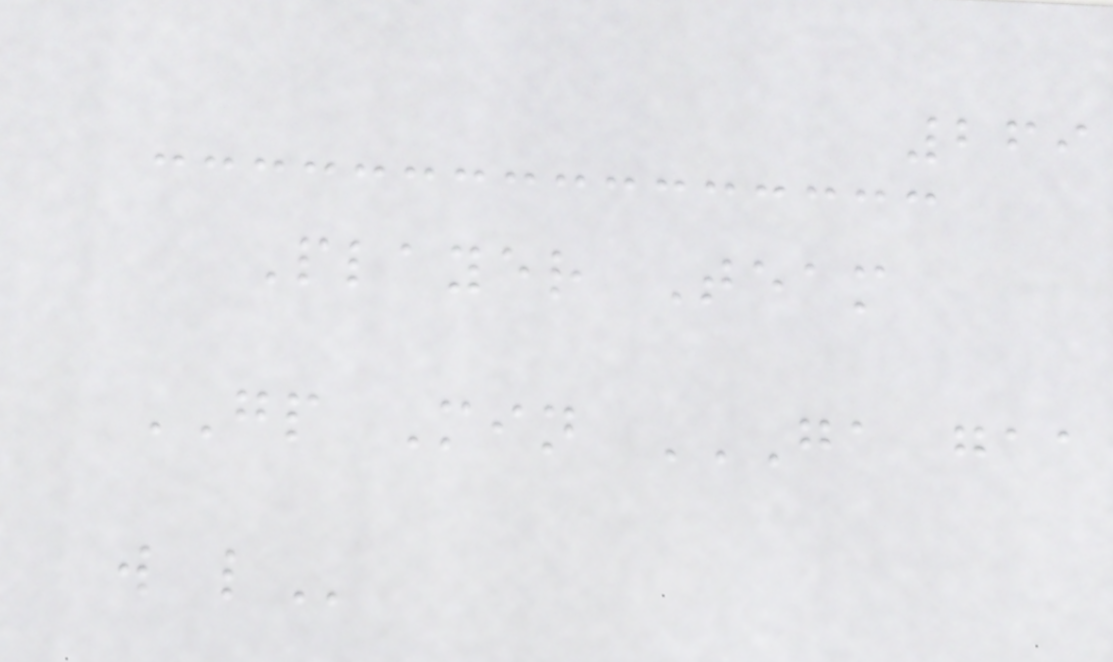269
Player Team
GP Min GA GAA
W L
